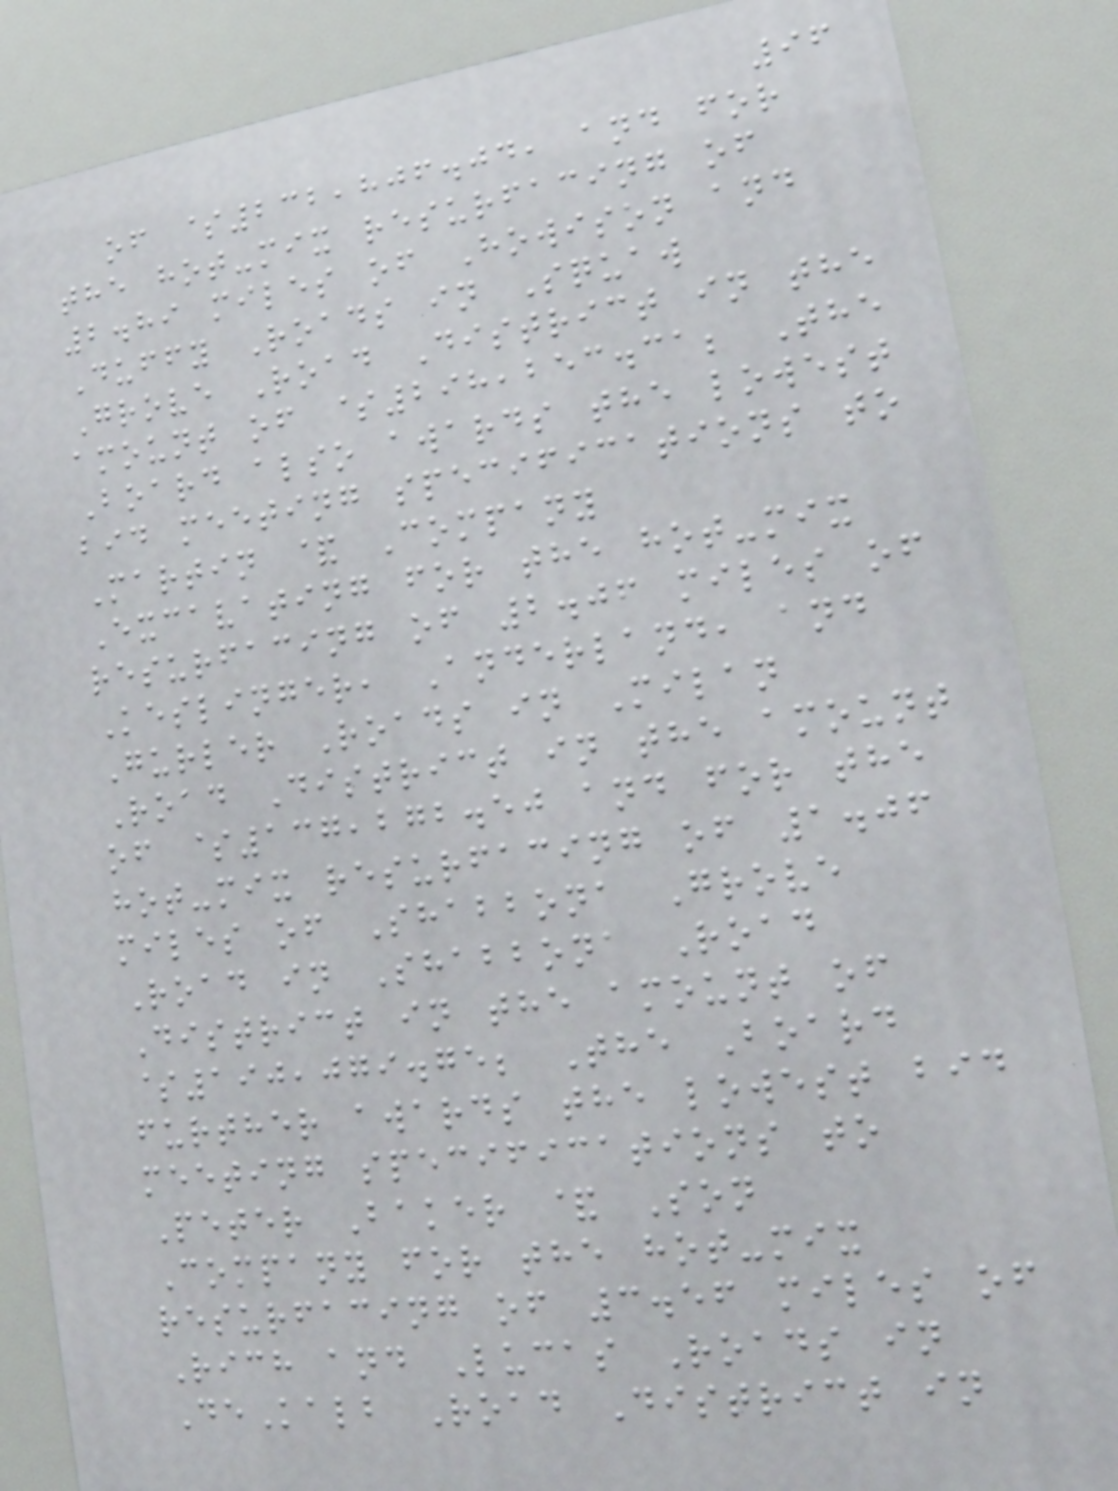96
of $232,806.04, and for
the hot-mix resurfacing of
2.89 miles of Howison and
Duffy Roads in Squaw
Grove Road District in the
amount of $298,253.31; The
Board also awards the lowest
bid meeting specifications to
Martin & Company
Excavating for the hot-mix
resurfacing of 2.06 miles of
Keslinger, Anderland, and
Gurler Roads in Milan
Road District in the amount
of $137,272.50 and for the
hot-mix resurfacing of 1.06
miles of Shabbona Grove
Road in Shabbona Road
District in the amount of
$190,079.75; The Board
further awards the lowest bid
meeting specifications to
Peter Baker & Son
Company for the hot-mix
resurfacing of 3.56 miles of
Rich and Lucas Roads in
DeKalb Road District in
